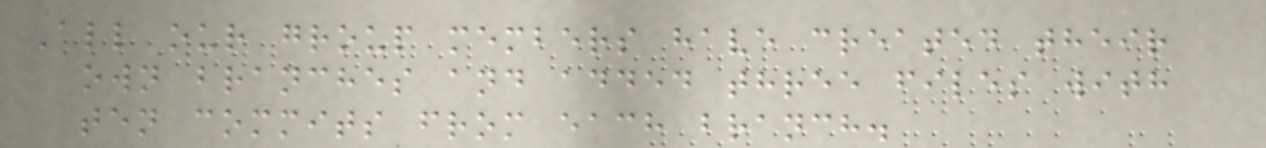All our group members have created their
own branches and added three files with
ten commits from each branch.
